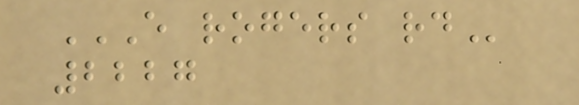E ROGERS RD
2227
